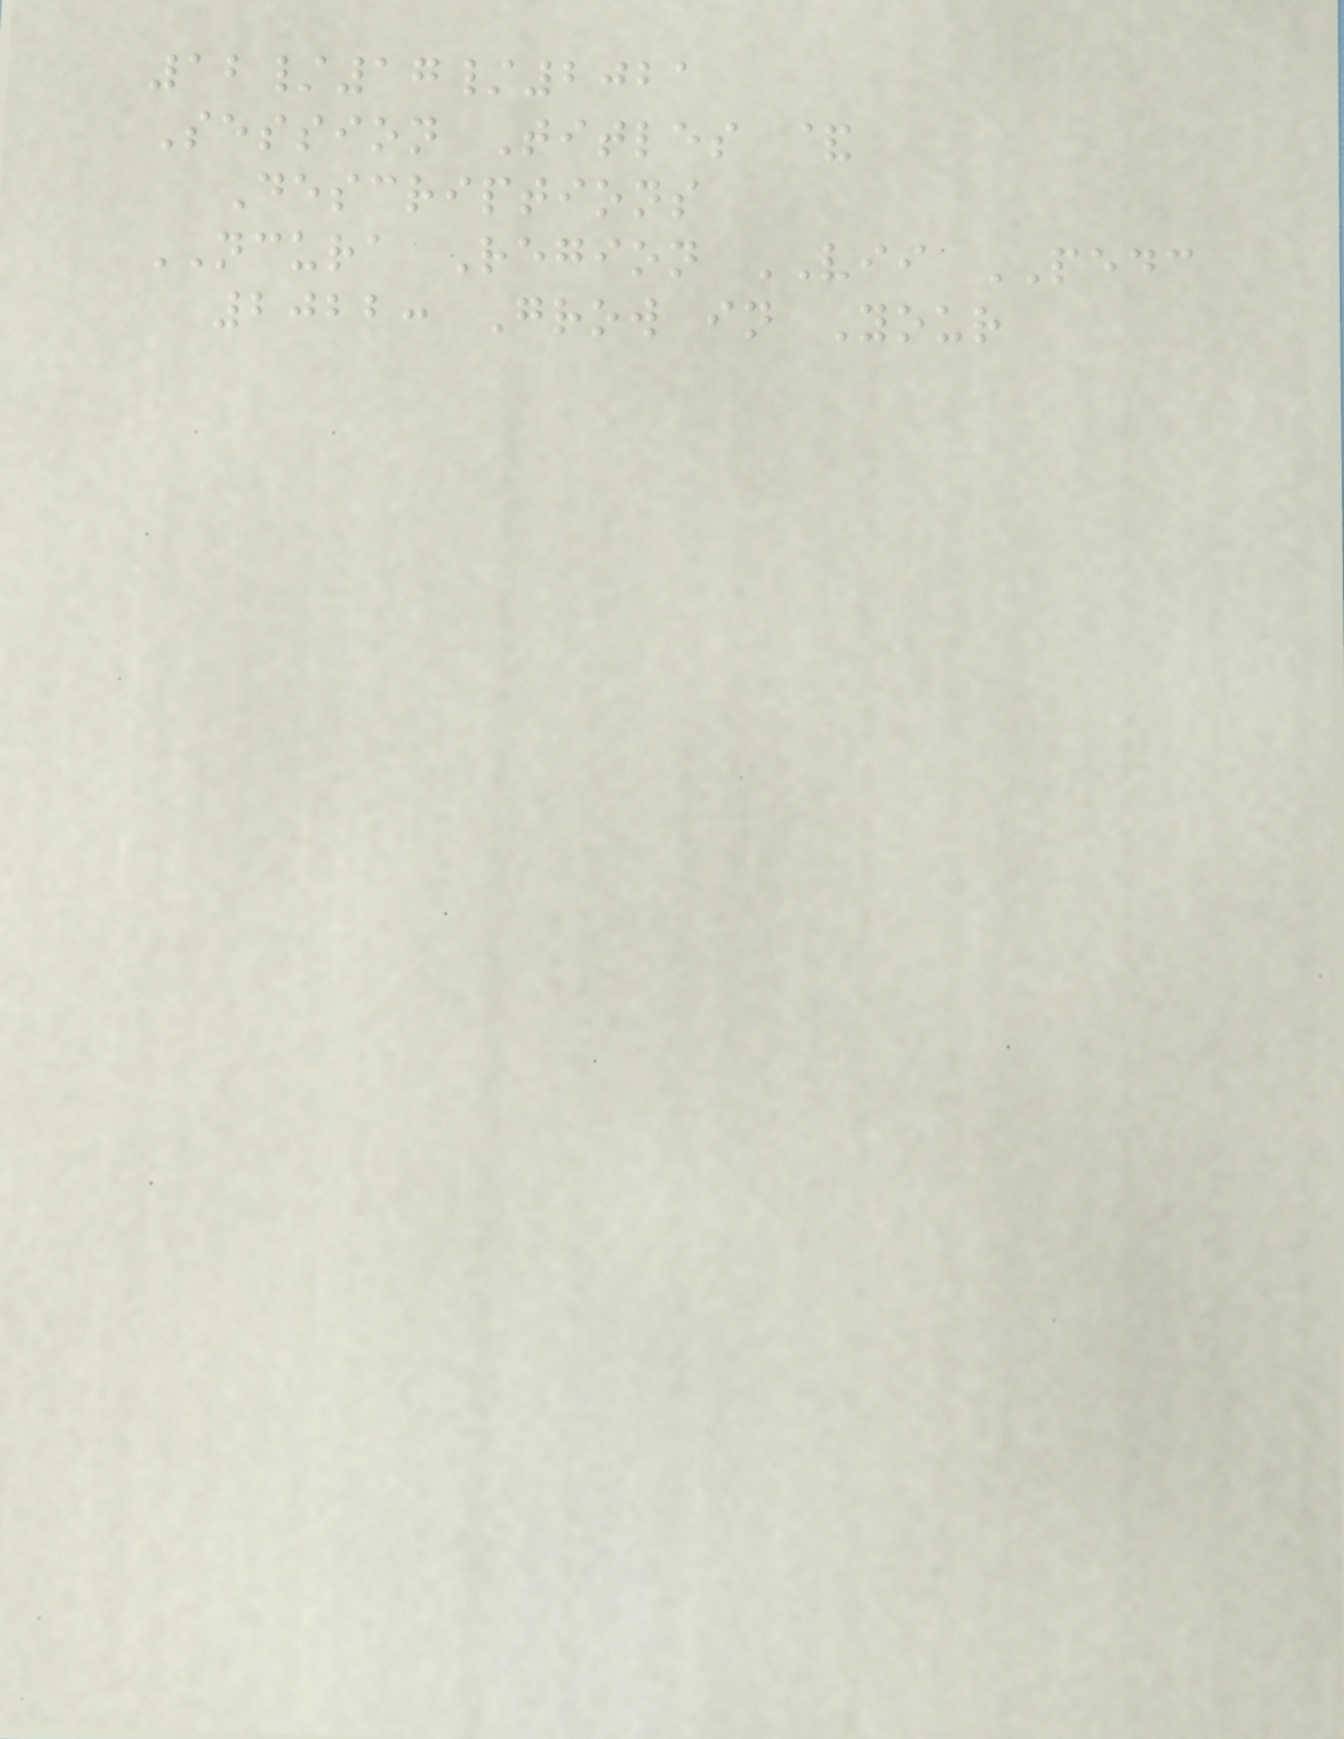12/17/2021
Session Titles &
Descriptions
NCURA Region VII PEDC
2022: Grow in Your
